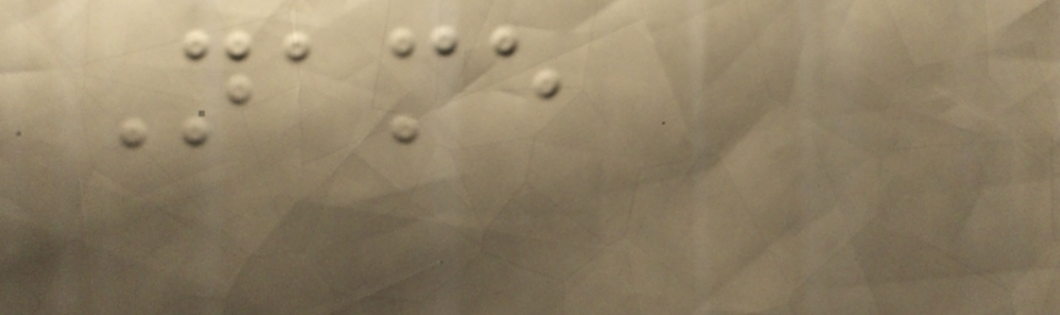Name
